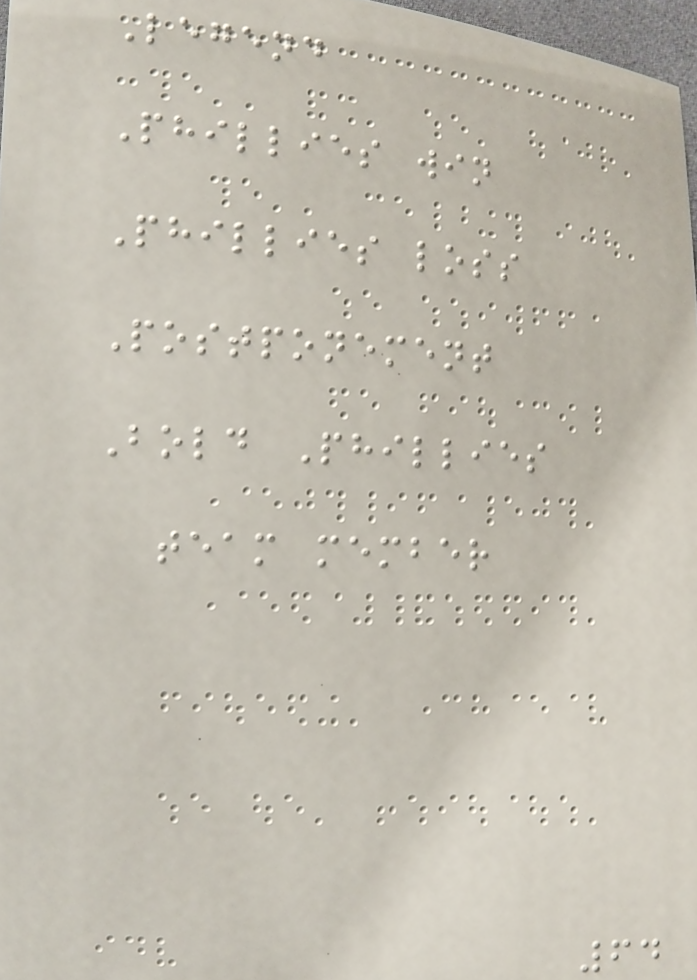Legend
Phillies win
Phillies loss
Postponement
Bold Phillies
team member
64
